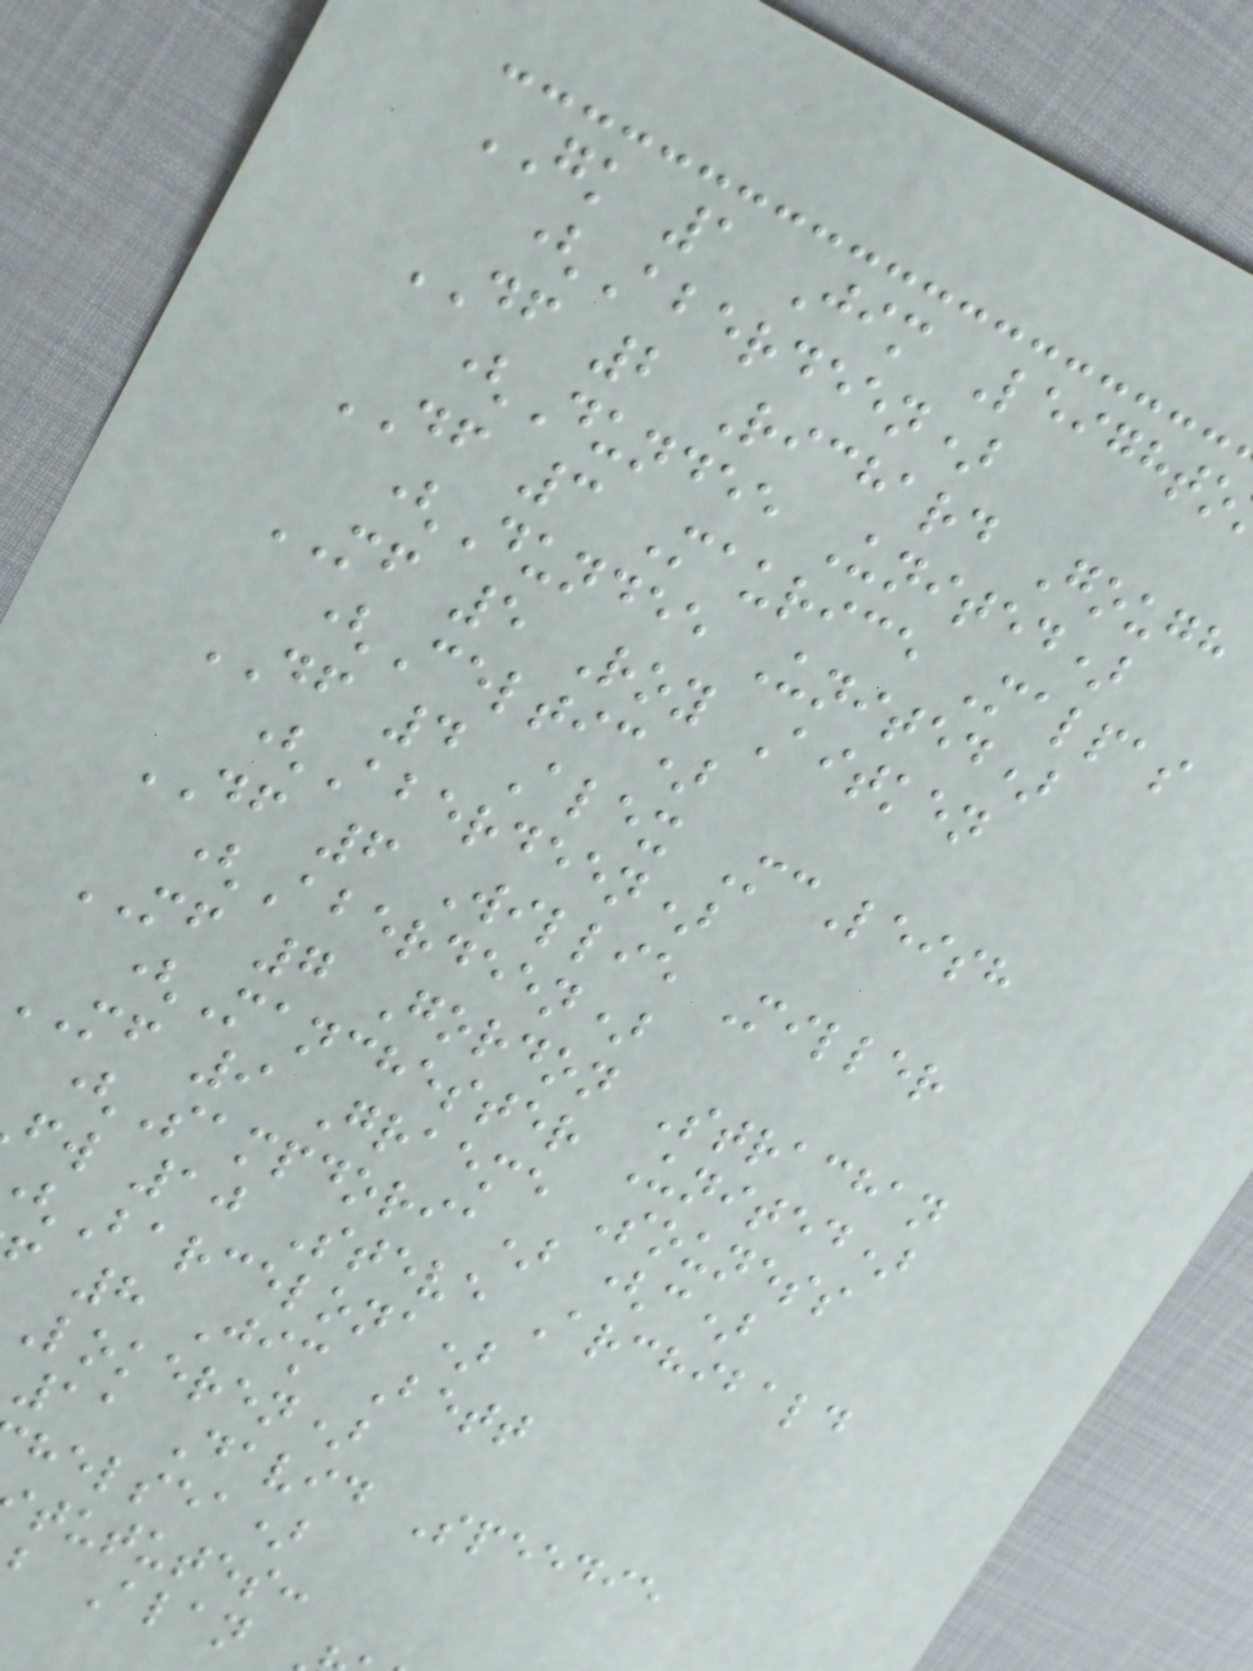GK 1 Jim Leighto
(Aberdeen)
DF 2 Richard Gough
(Dundee United)
DF 3 Maurice Malpas
(Dundee United)
MF 5 Roy Aitken
(Celtic)
DF 4 Alex McLeish
(Aberdeen)
DF 6 Willie Miller
(Aberdeen)
MF 7 Gordon Strachan
(Manchester United)
MF 9 Graeme Souness
(Sampdoria) (c)
fw 10 Steve Archibald
Barcelona)
8 Jim Bett
Lokeren)
11 David Speedie
helsea)
tututes:
b Alan
